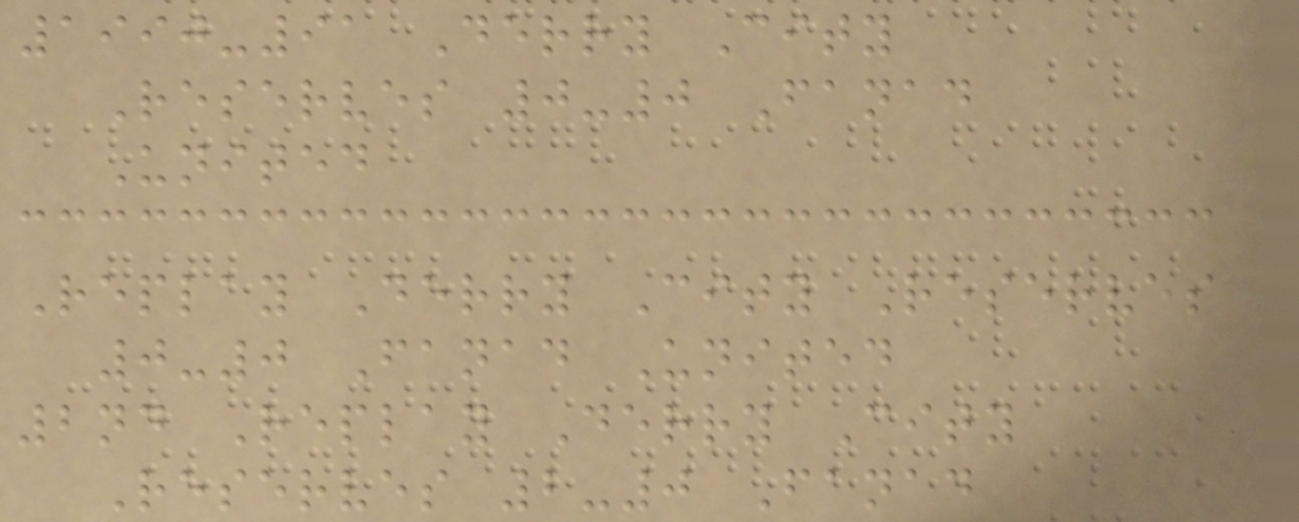1990-91 Derry City
Reserves 0-0 Fanad
United
Replay Derry City Reserves
0-0 Fanad United
2nd Replay Derry City
Reserves 2-0 Fanad
